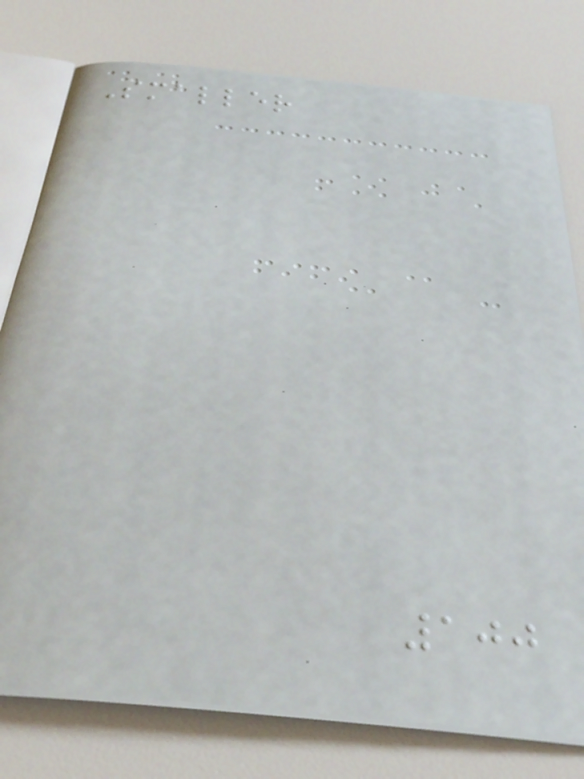Smaller
100
